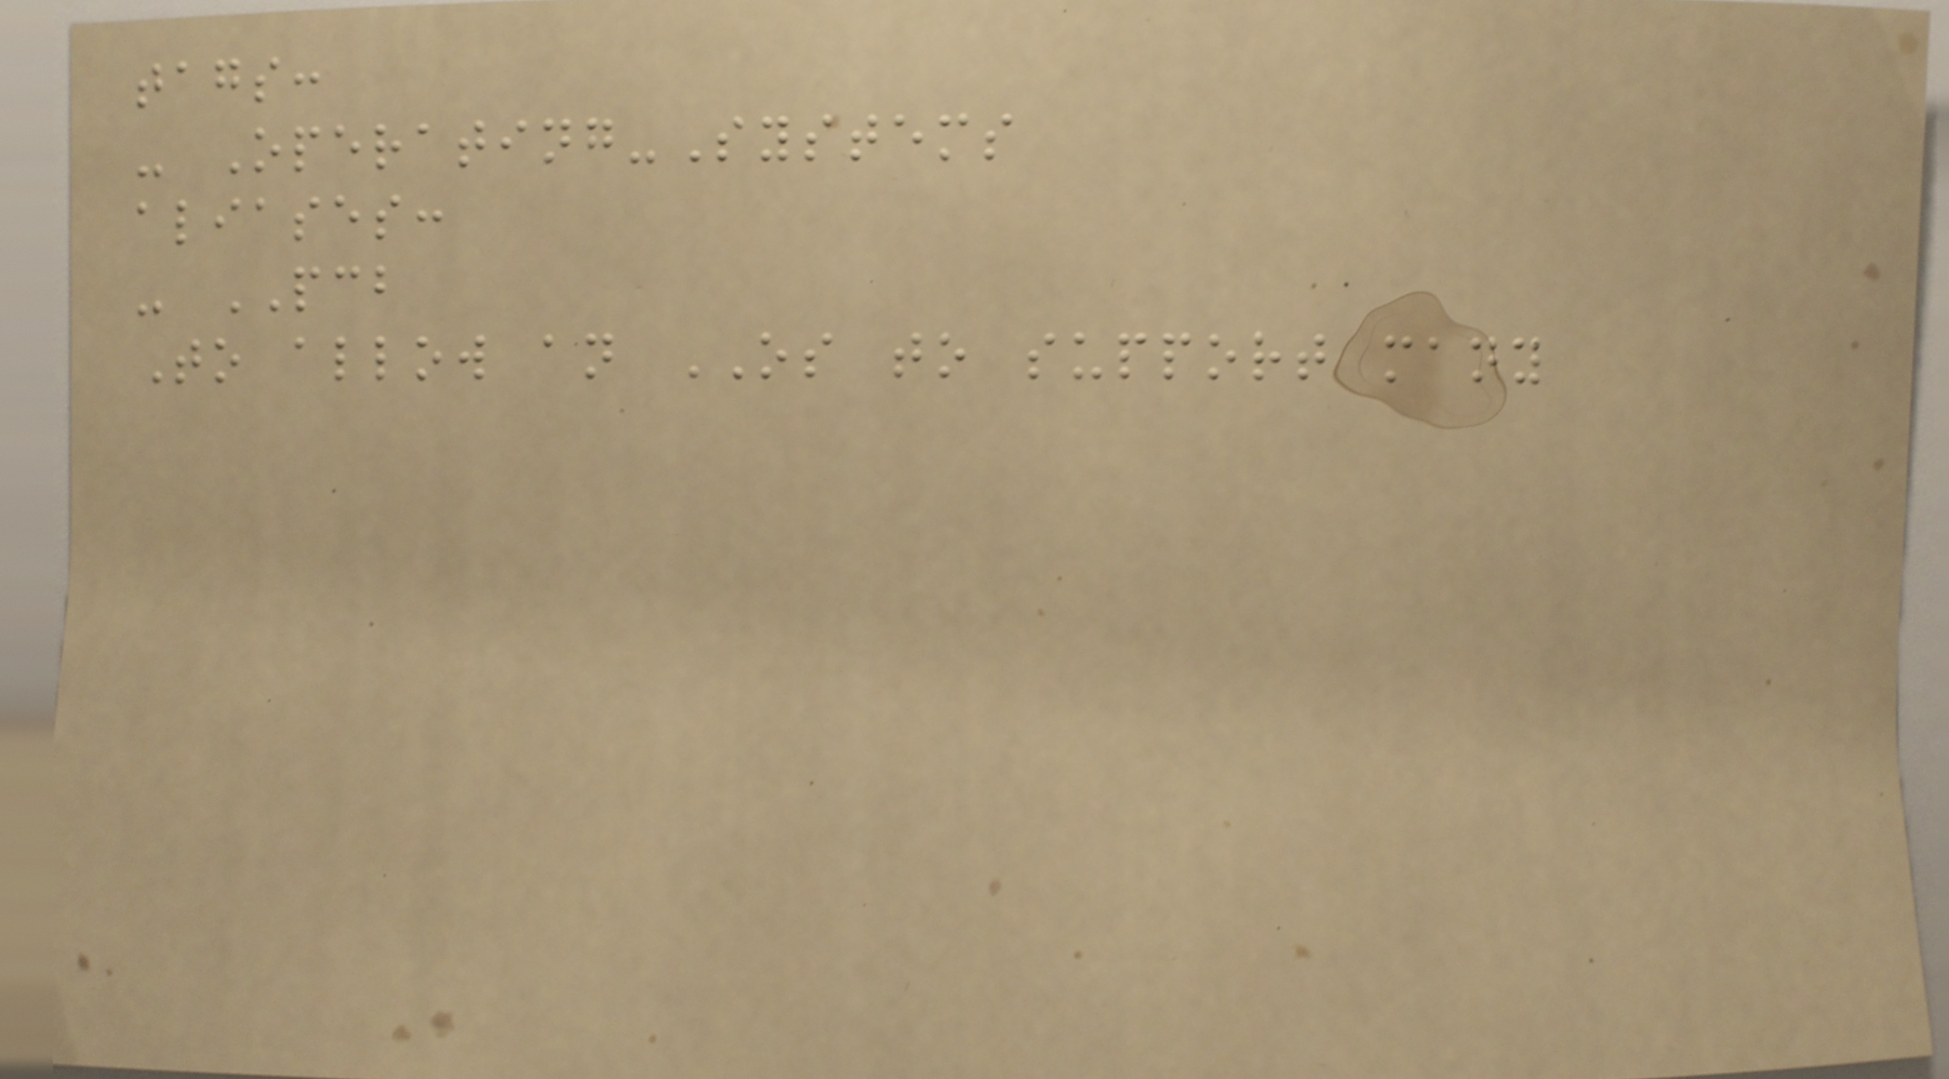tags:
- Operating-Systems
aliases:
- PCB
To allow an OS to support many
